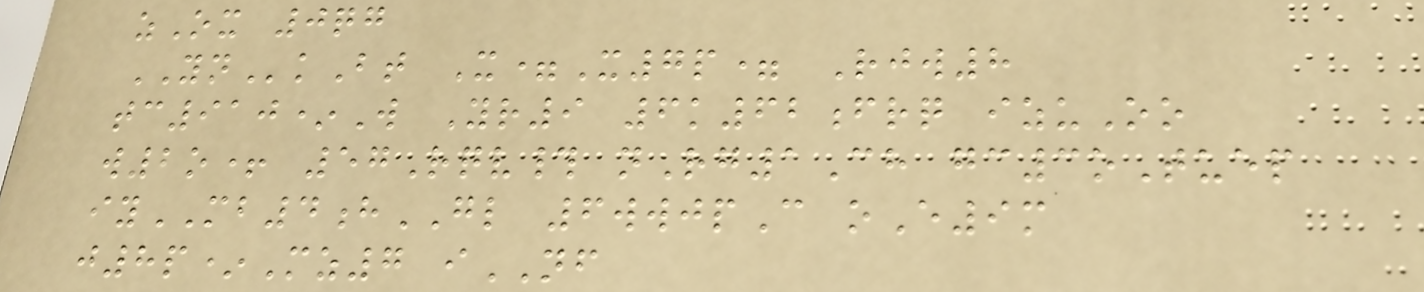zOx 0qg
YNkBt X=X7p= Rjw8
tc910*W Yr9 6k62frq izuOo
w2o+ 57Rqv# nRg1Ch gc3oTuep
iyMB4hGL 6wwjpC oE9m
j8p*Mz7 iNF
